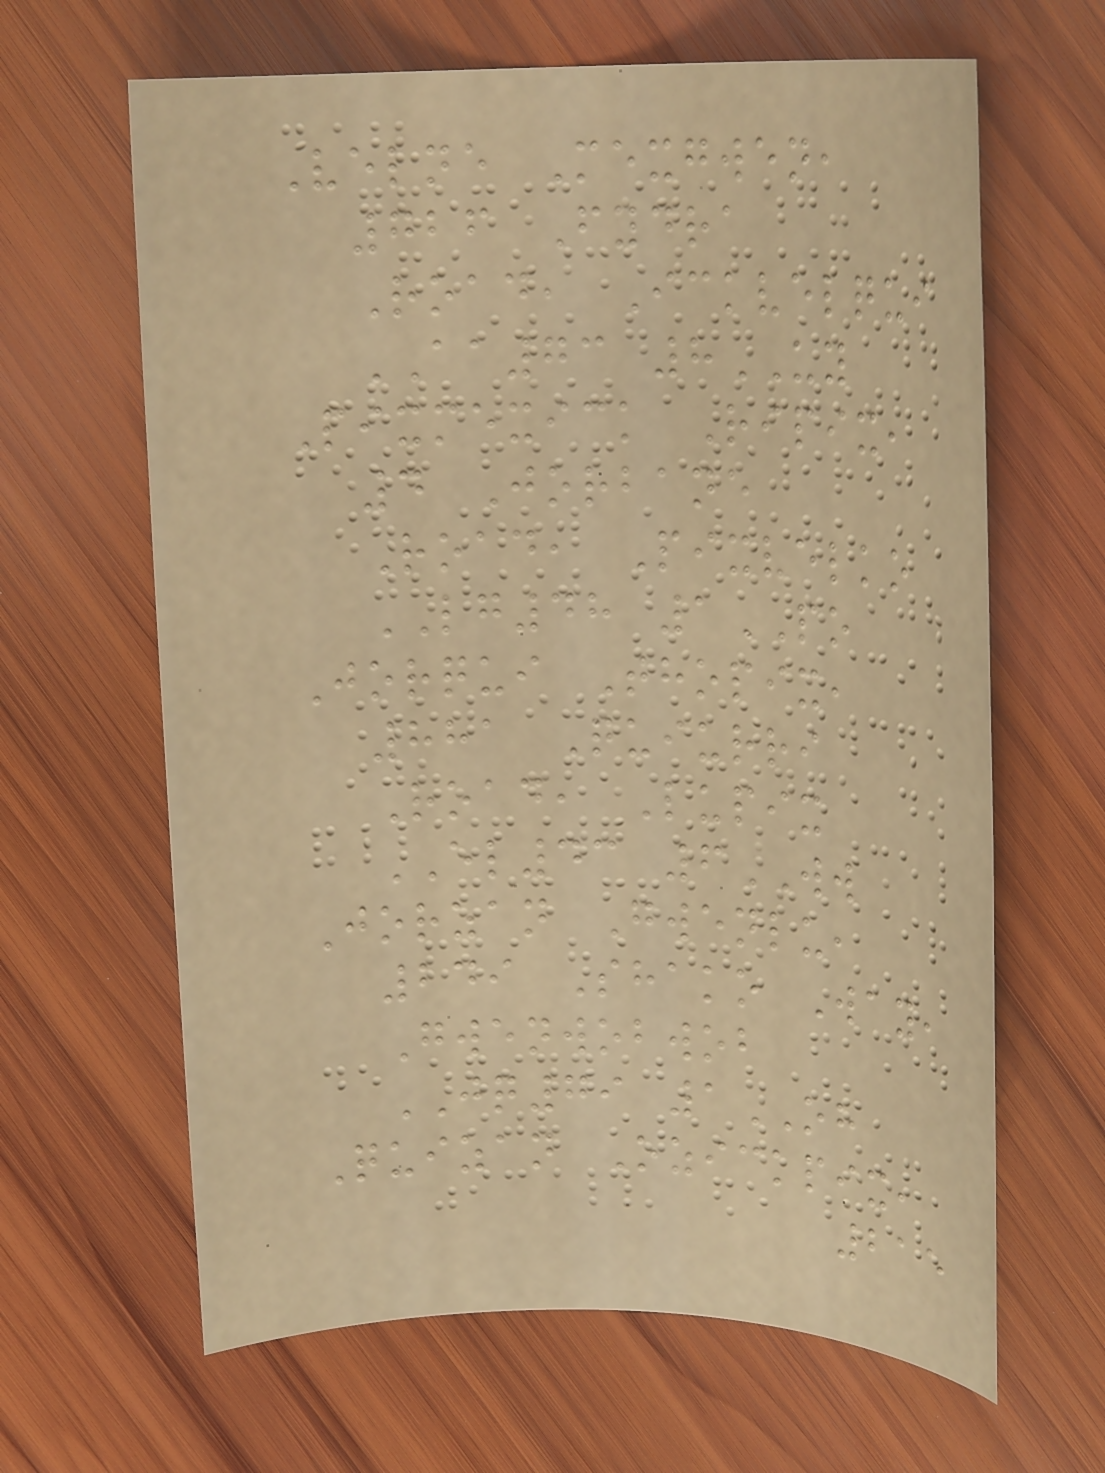Velne Mexgwen,
726 Fydra
Road, Ickvelqui
AA73 8UY
Pixmexick Ripix,
4 Jorbane
Road, Pixvelko
LG48 1PO
Jorqui Thopix,
881 Quiurri
Road, Lupix
EL43 6WW
Jorzan Gwenlu,
249 Shako Way,
Gwenwobwob
JQ79 1OH
Quizan Ozickpix,
215
